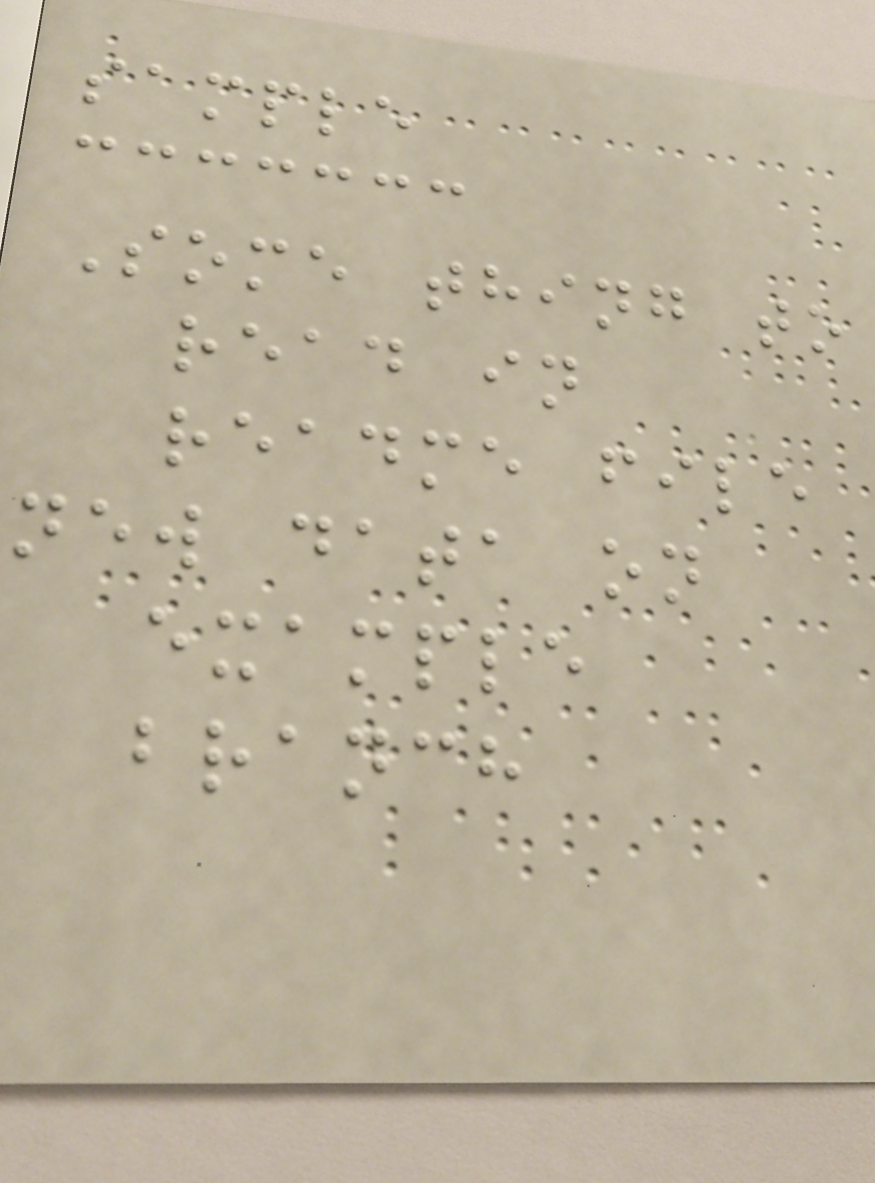sample
Some thing to
read in
readme file
new data on
example
branch
